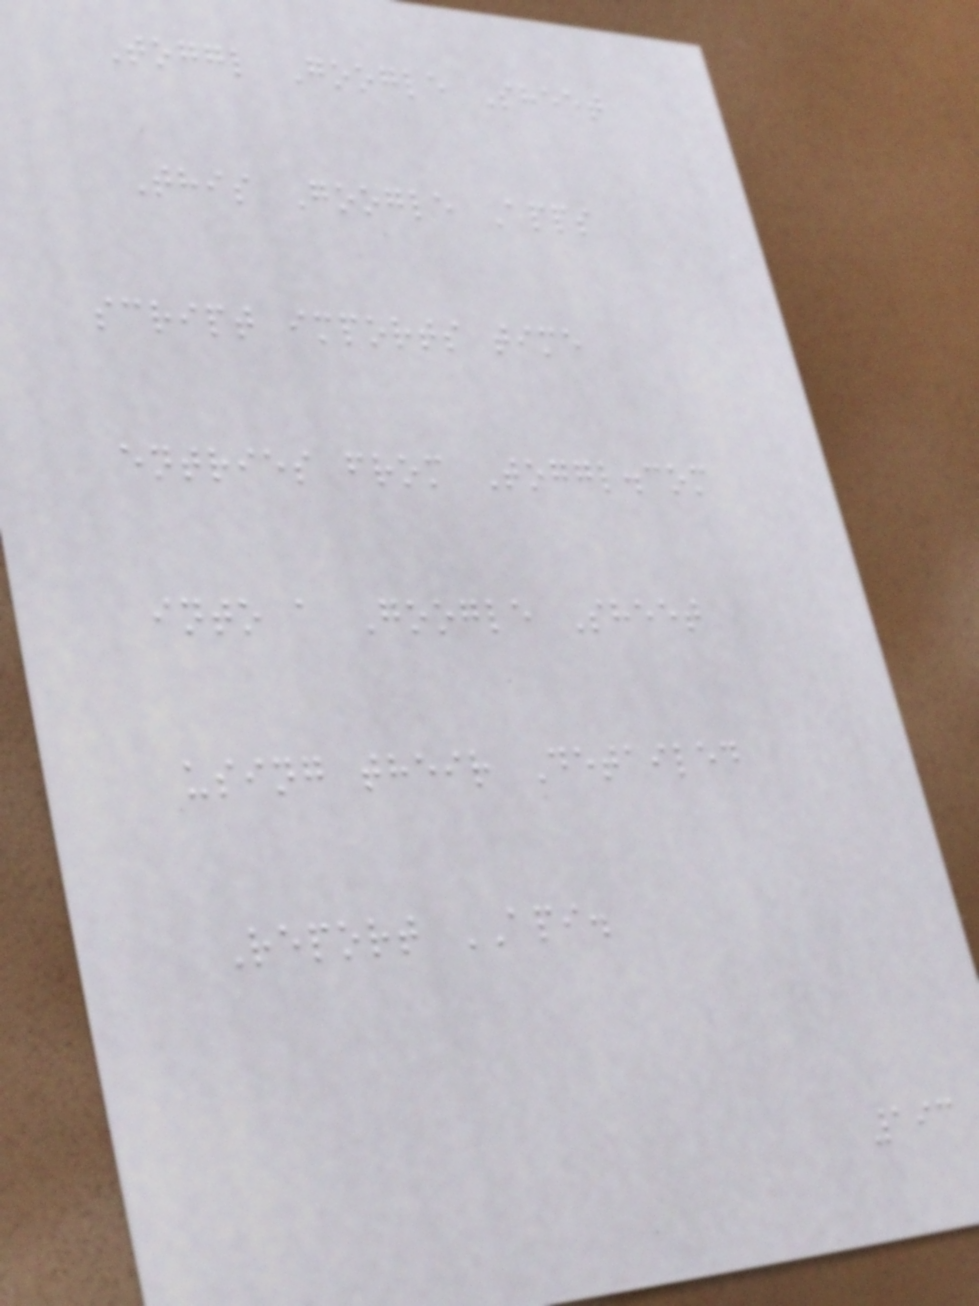Toggl Google Sheet
This Google Apps
script imports time
entries from Toggl.com
into a Google Sheet
using their Detailed
Report API.
193
